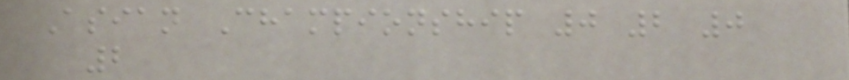Asian Championship 0 2 0
2
